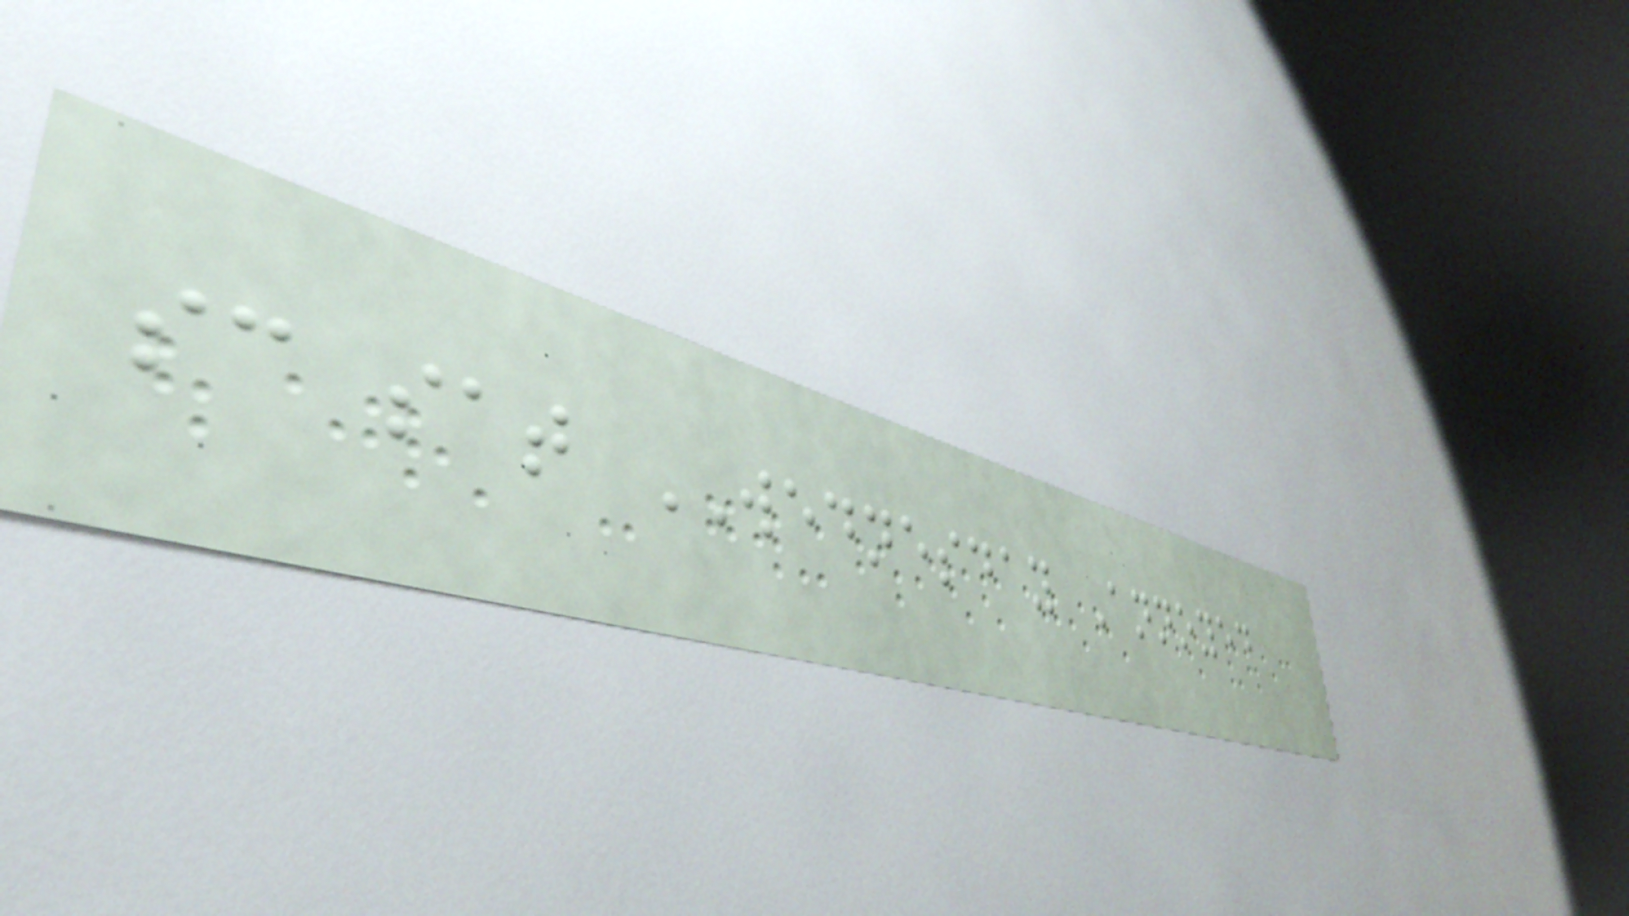sc sat WEDNESDAY Annoyed
